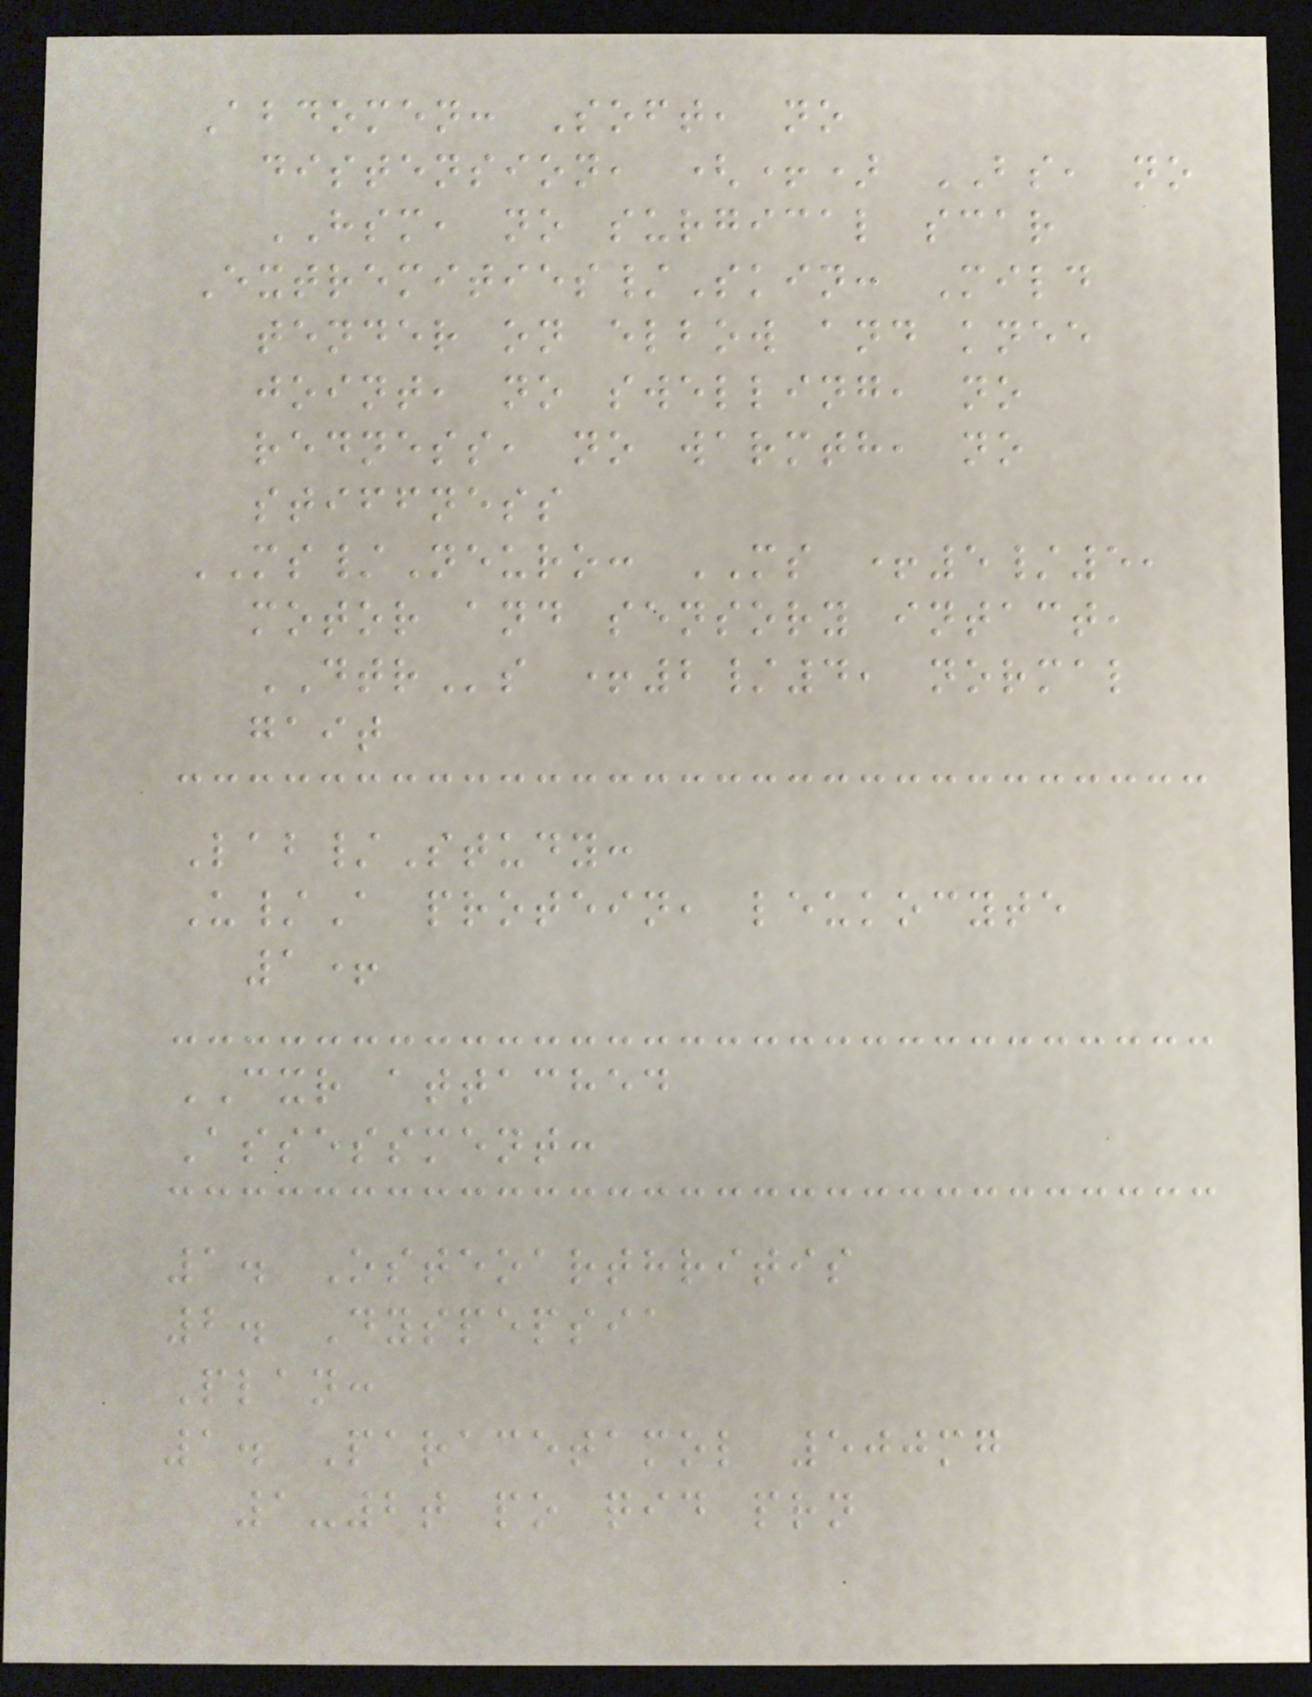Abdomen: Soft, no
distension, (+) BS, no
HSM, no surgical scar
Extremities/Skin: Mild
tender on elbow and knee
joint, no swelling, no
redness, no warmth, no
stiffness
MS/Neuro: MS +5/5,
motor and sensory intact,
DTRs +2/4, normal
gait
Lab/Study:
U/A protein, leukocyte
1+
CXR attached
Assessment:
1. Osteoarthritis
2. Dyspepsia
Plan:
1. Paracetamol 500mg
1-2t po qid prn
